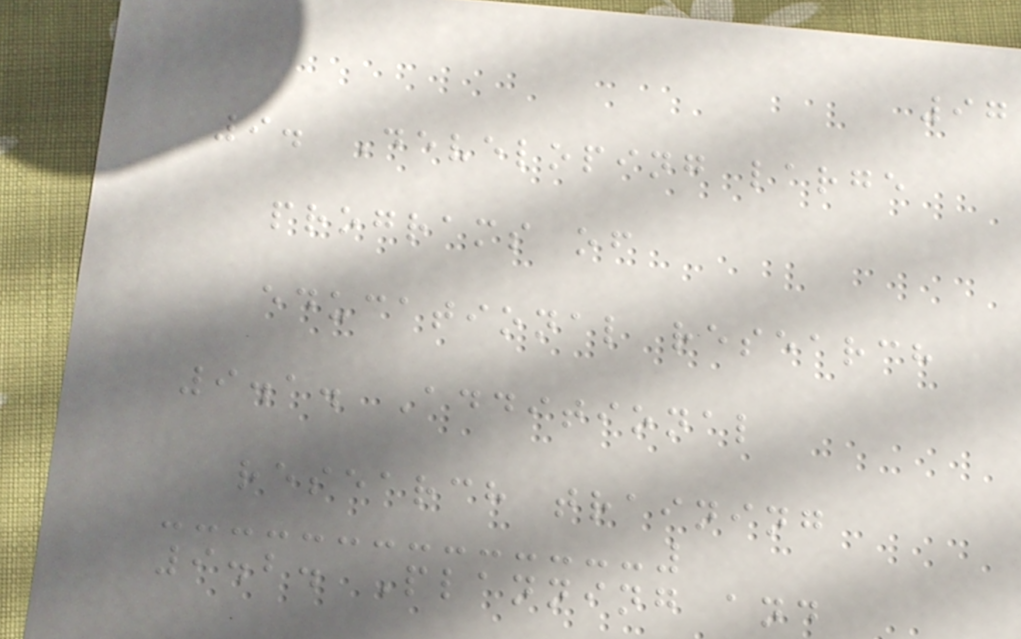97
9. Developing large
programs of
educational research
9.1. Additional
research training
9.2. Planning and
